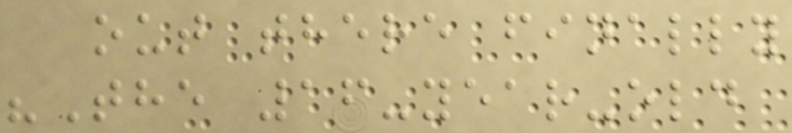out there finally
"The 16-year-old
